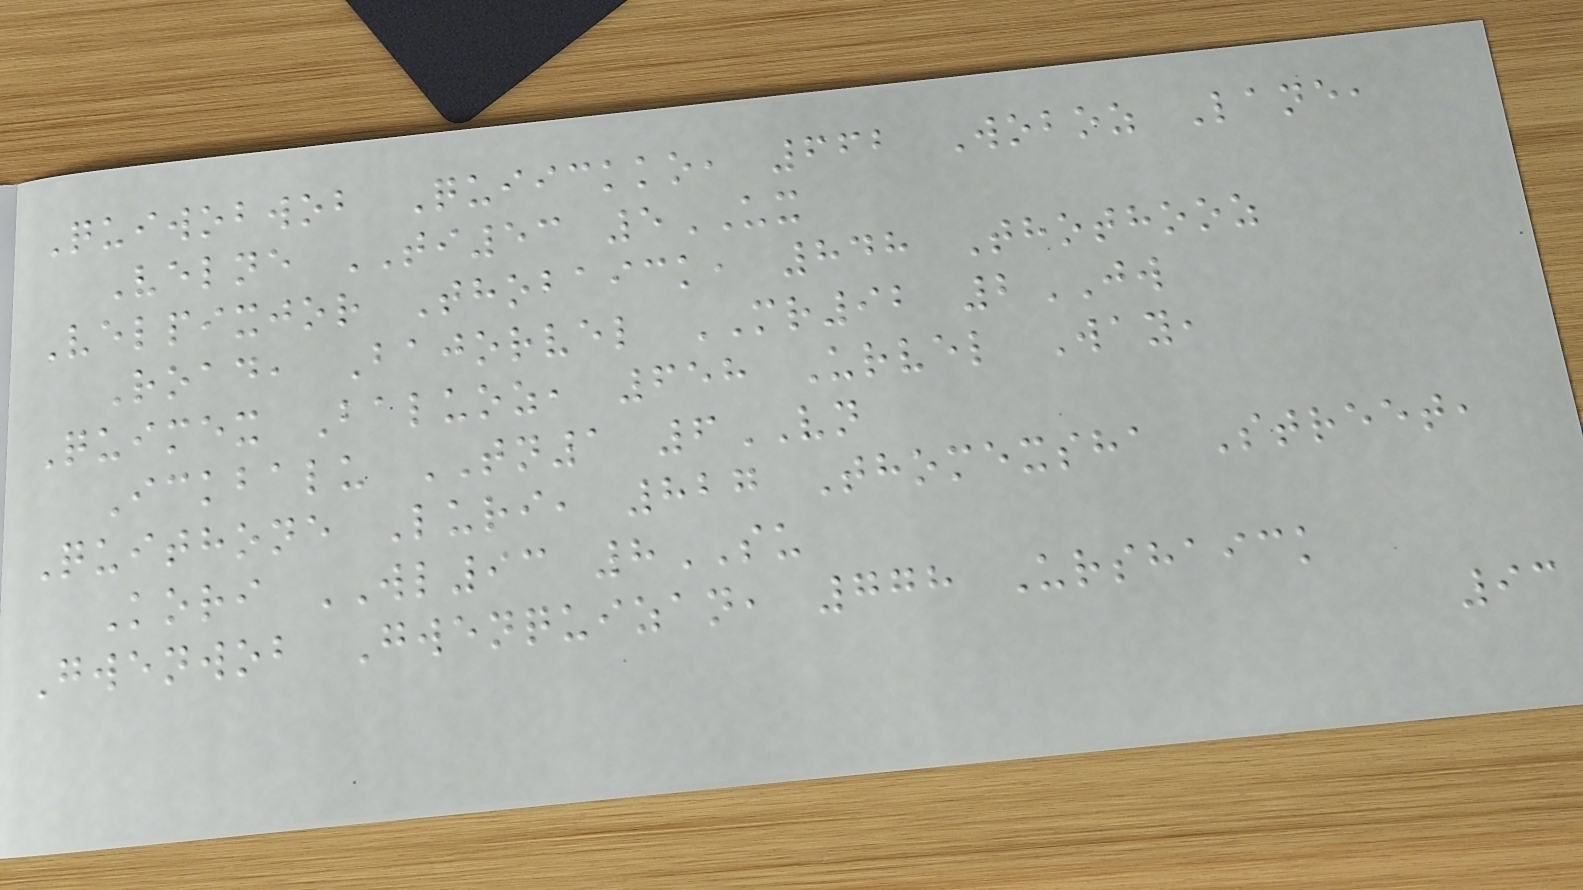Quiwobwob Quiickko, 662 Woboz Lane,
Velne TI53 5UX
Velpixjor Thobaick, 848 Thothooz
Road, Bajorvel MR92 2JW
Quimex Baluoz, 658 Urvel Way,
Ickbalu TN1 6VN
Quithone Luri, 827 Thomexsha Street,
Kori WL93 8SU
Gwenwob Gwenquizan, 778 Urshaick
93
